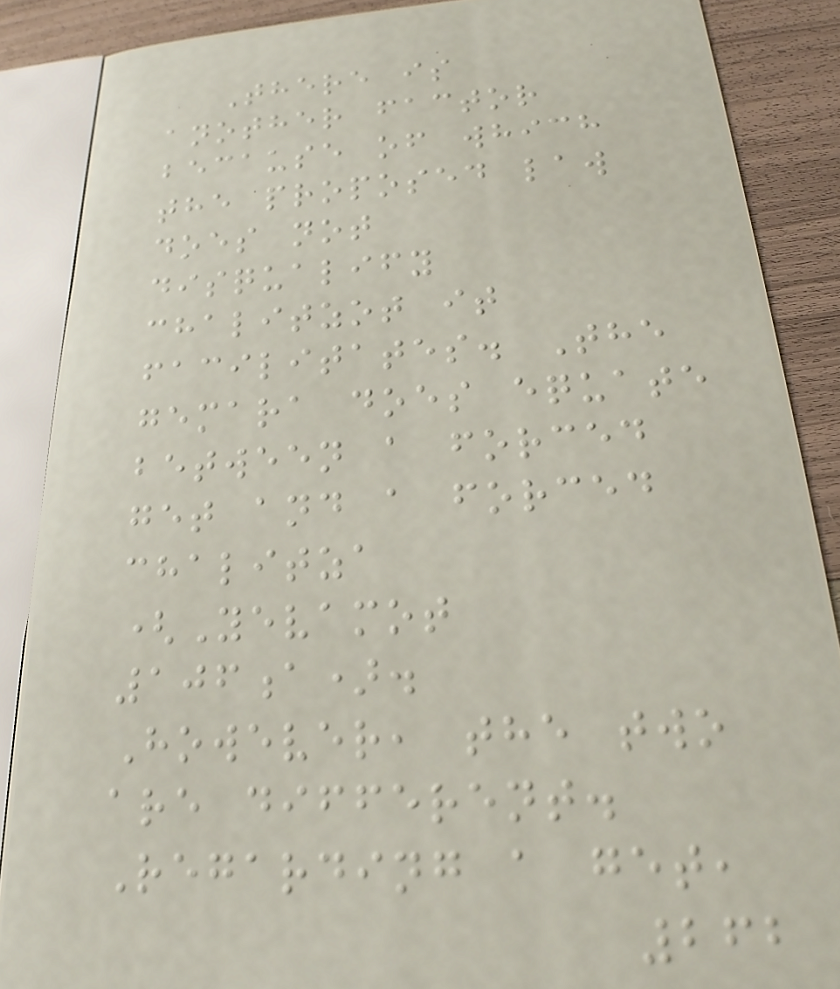There is
another factor
because of which
the proposed law
does not
disqualify
chalitzot it
facilitates. The
gemara does equate
between a forced
get and a forced
chalitza
(Yevamot
106a).
However, the two
are different.
Regarding a get,
262
